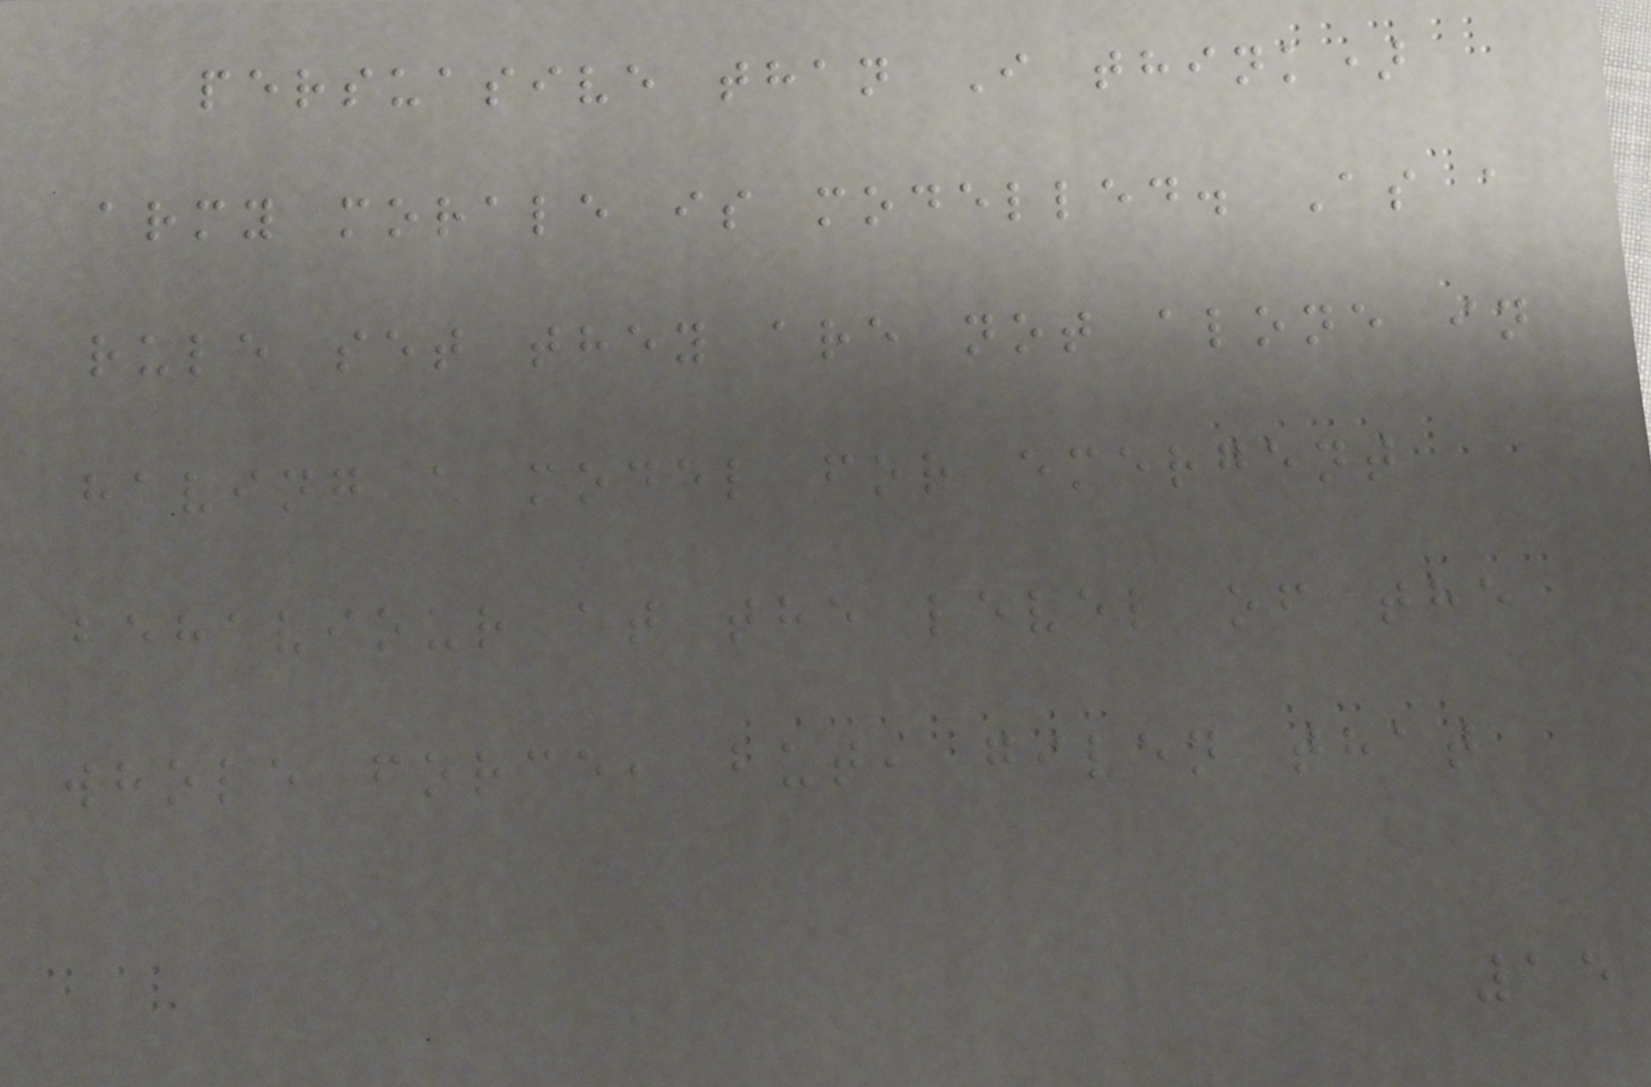persuasive than I think)
army morale is modelled. As a
rule set they are not alone in
having a model for emergent
behaviour at the level of the
whole force, but, given that
15
